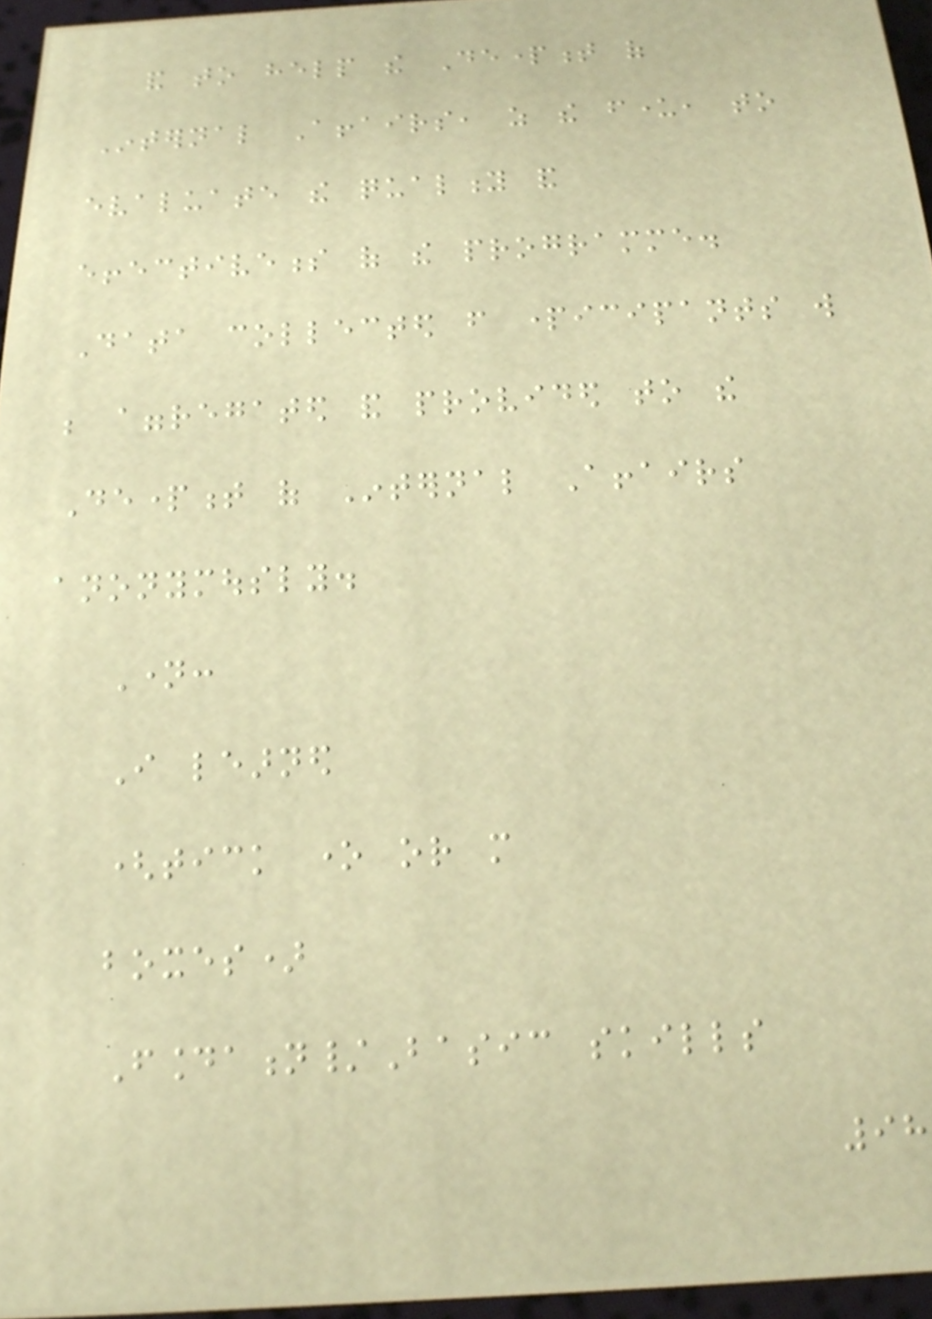and to help the Department of
Internal Affairs, as the funder, to
evaluate the quality and
effectiveness of the programme.
Data collected from participants will
be aggregated and provided to the
Department of Internal Affairs
anonymously.
Name:
I learned
(tick one or more
boxes)
Foundation/Basic skills
98
